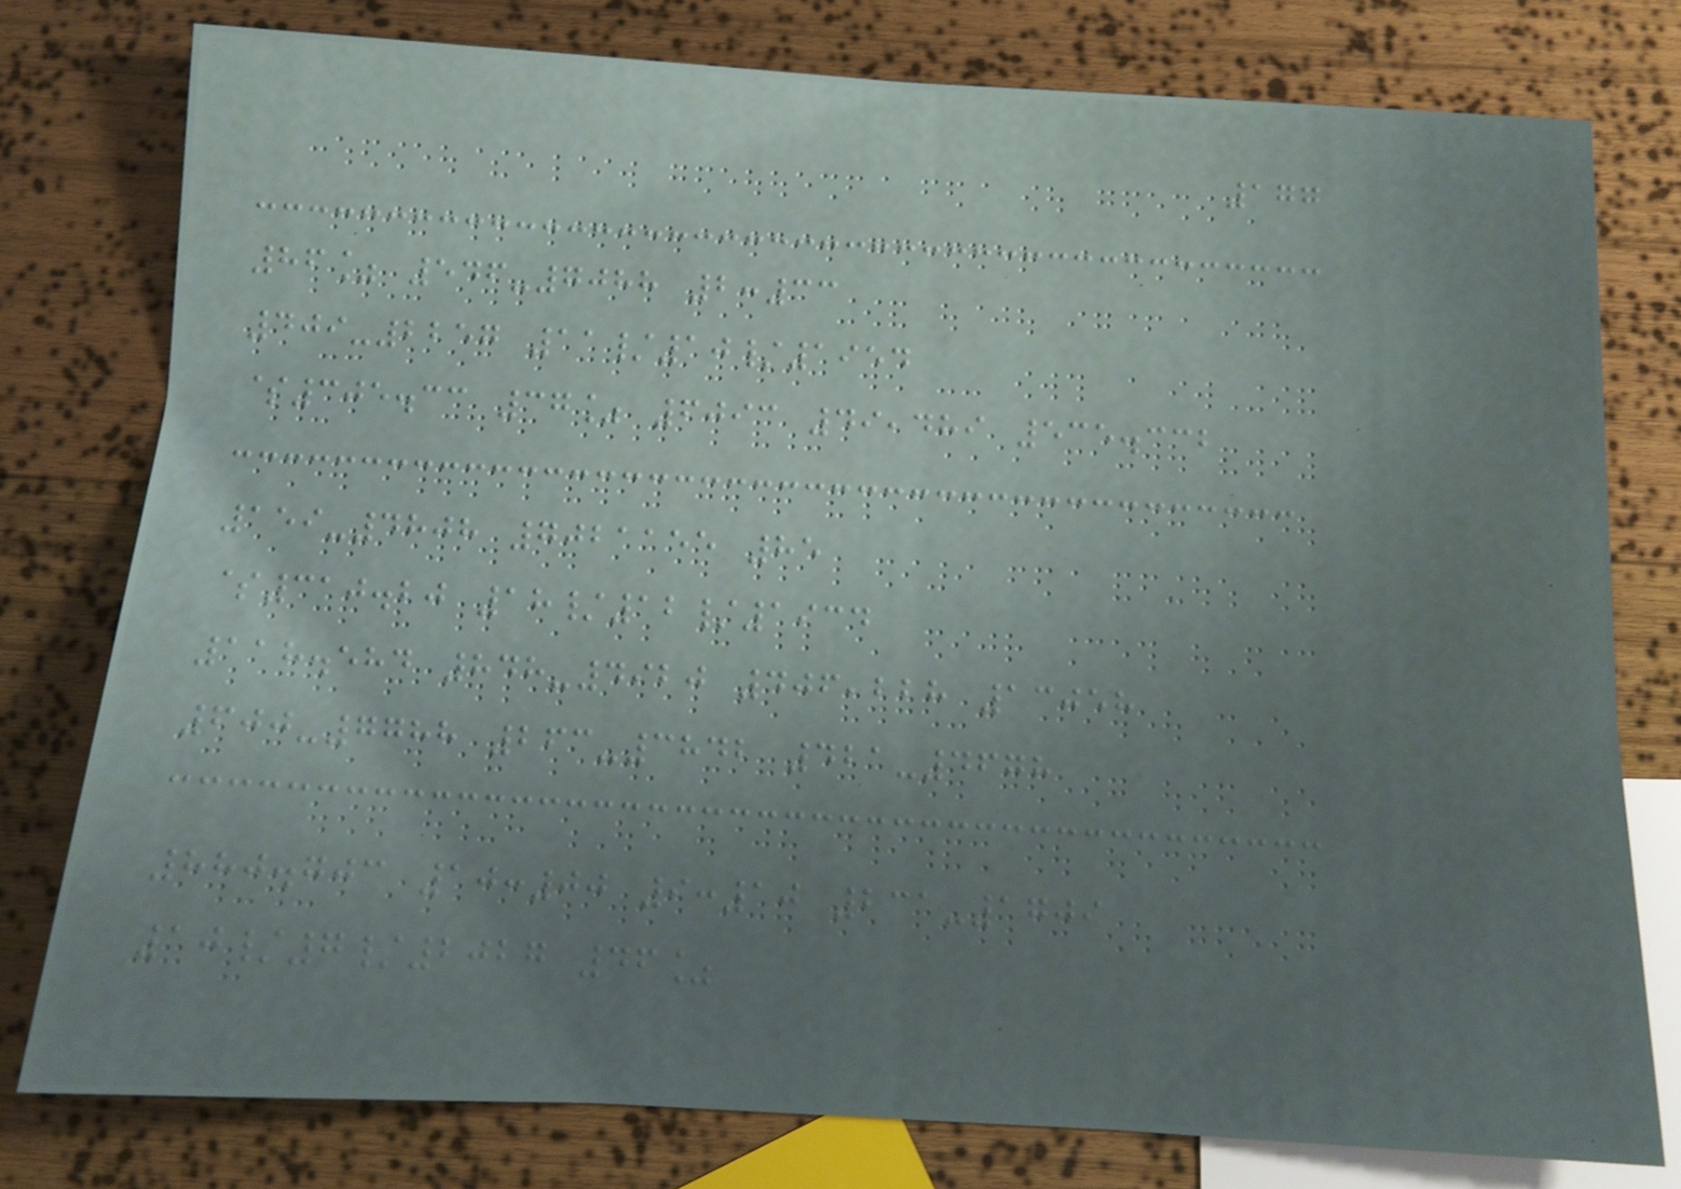177
86% 546-7088 2:33
409-2257 11/10/1954
$305.33 37% 6093 49,489 535.332
159-4808 7021155 85
$310.20 18/12/1934
118.584 848-4920 406,228 13058
600-7788 263-3842 421-4678
880.703 10:00 9:10 231-1709
10/7/2027 46%
